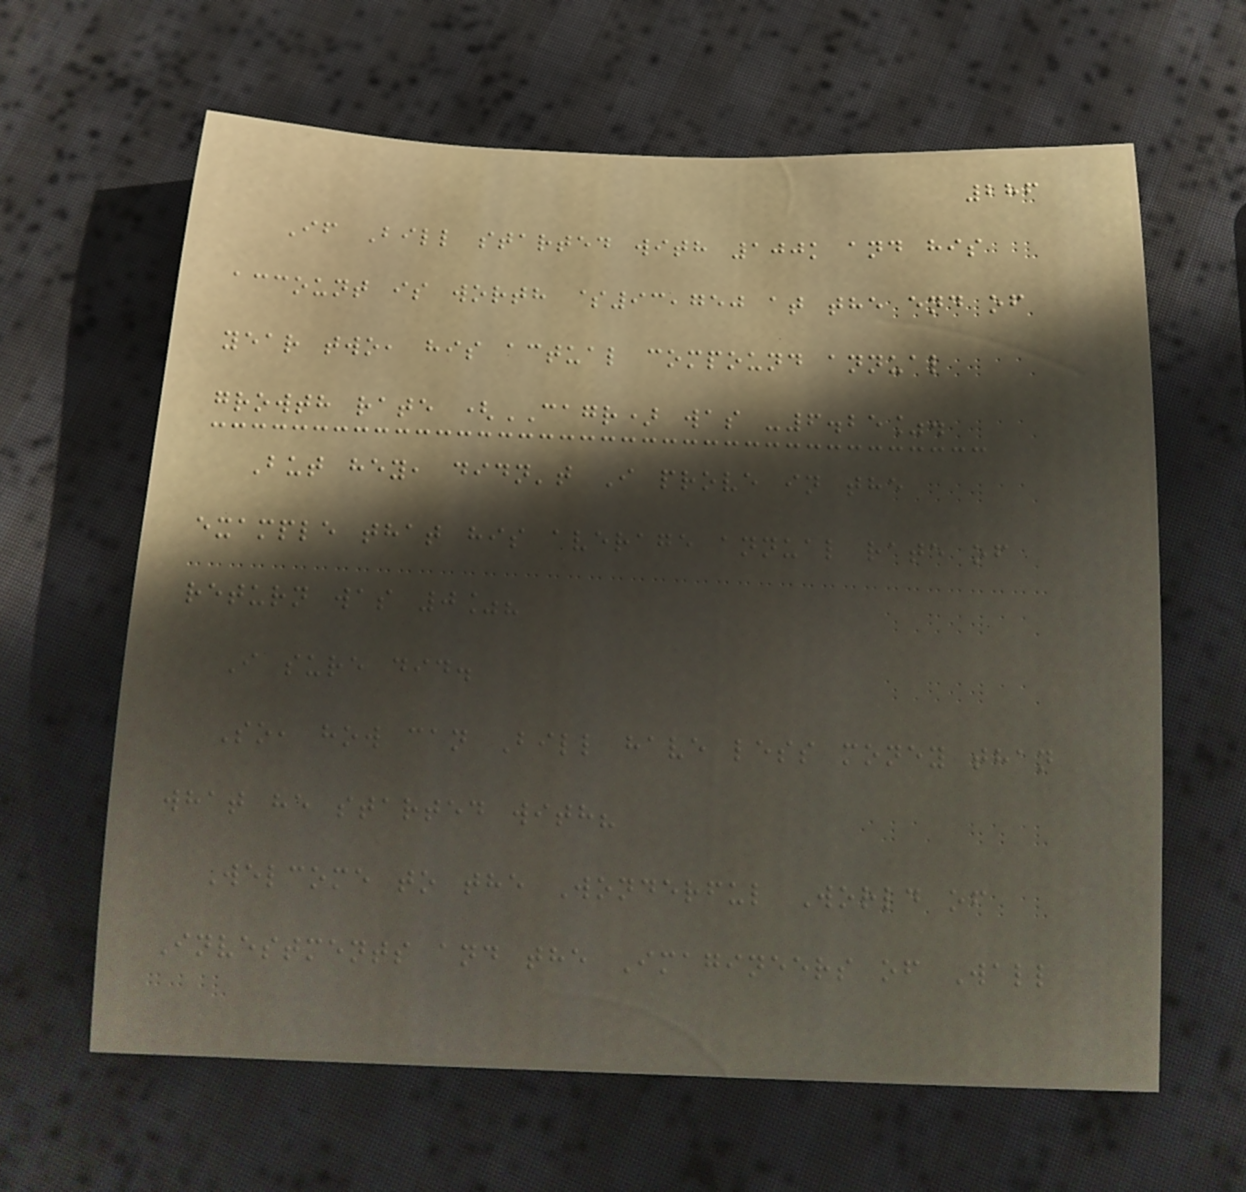286
If Bill started with 100k and his
account is worth $93,750 at the end of
year two, his actual compound annual
growth rate (CAGR) was -6.25%.
But hey, didn't I prove in the
example that his average annual rate of
return was 0%?
I sure did.
So, how can Bill have less money than
what he started with?
Welcome to the Wonderful World of
Investments and the Imagineers of Wall
